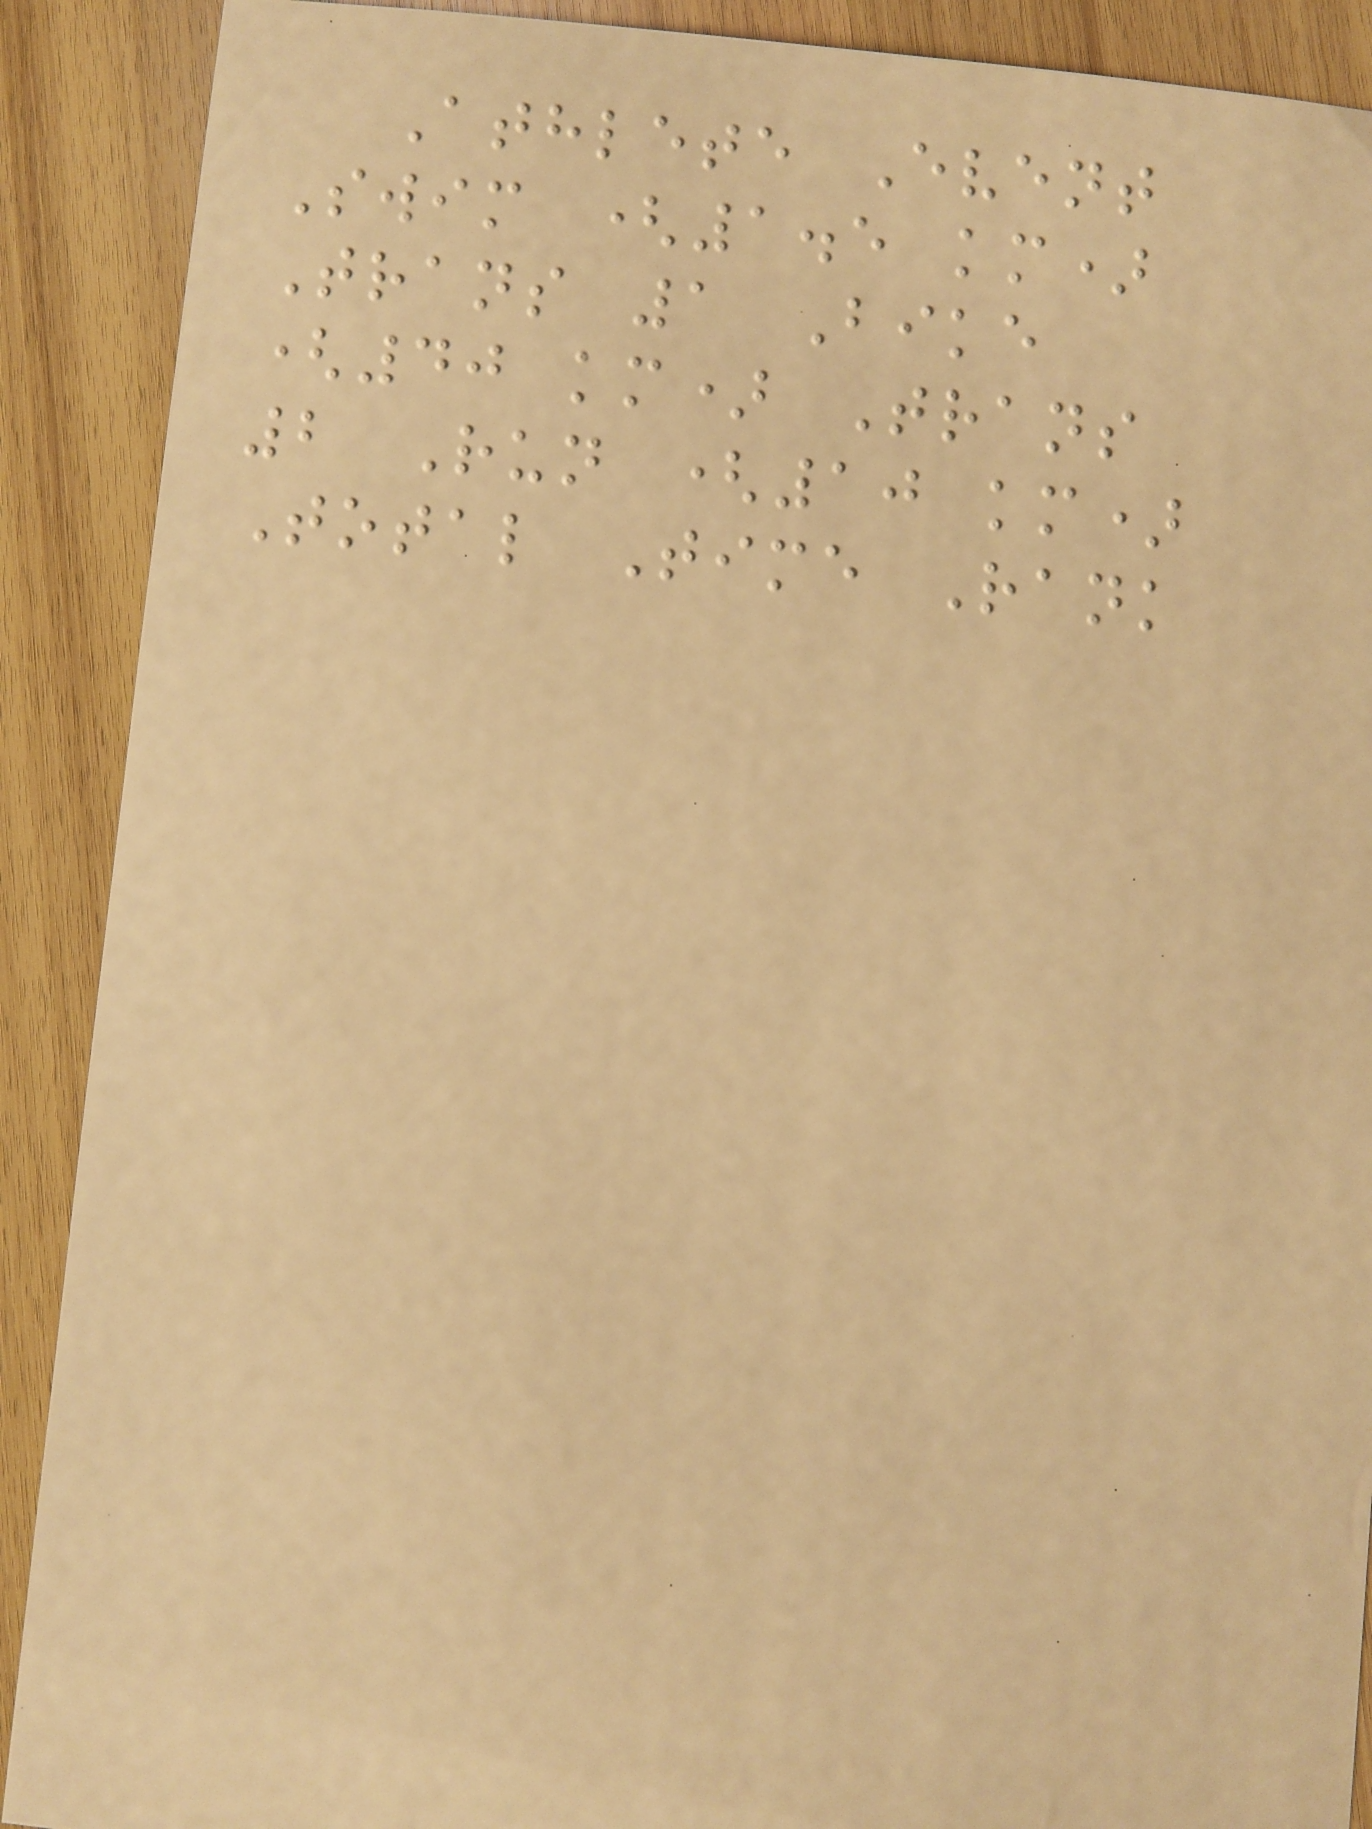Athlete Event
Swim (1.5 km)
Trans 1 Bike
(40 km) Trans
2 Run (10 km)
Total Time Rank
